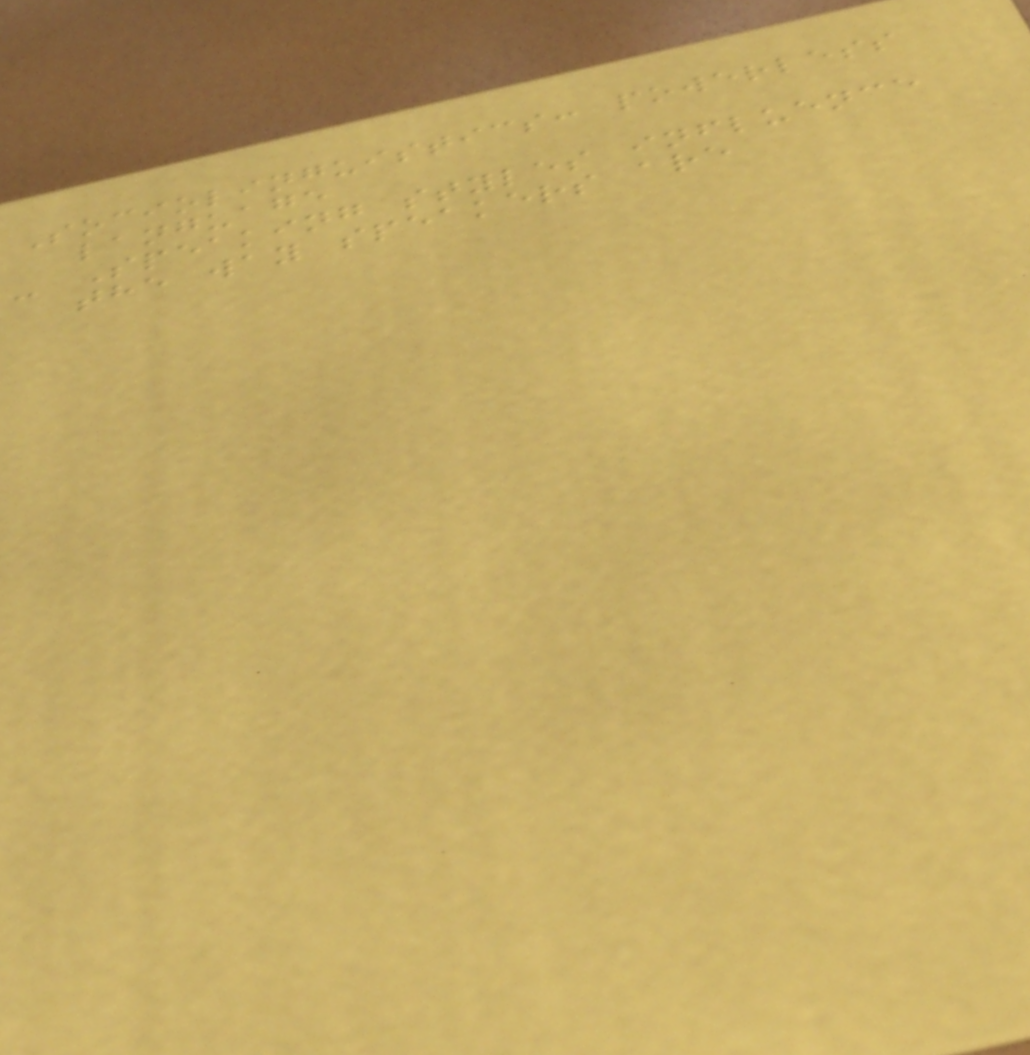Sociolinguistics: powerless
language
- Speaking styles influence
the way speakers are
